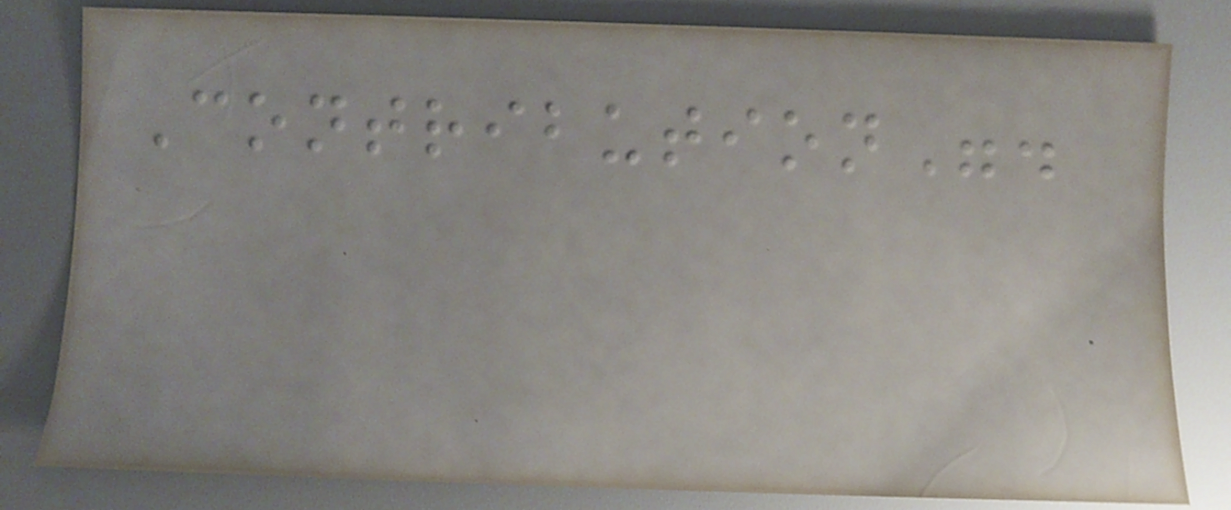Contribution".
